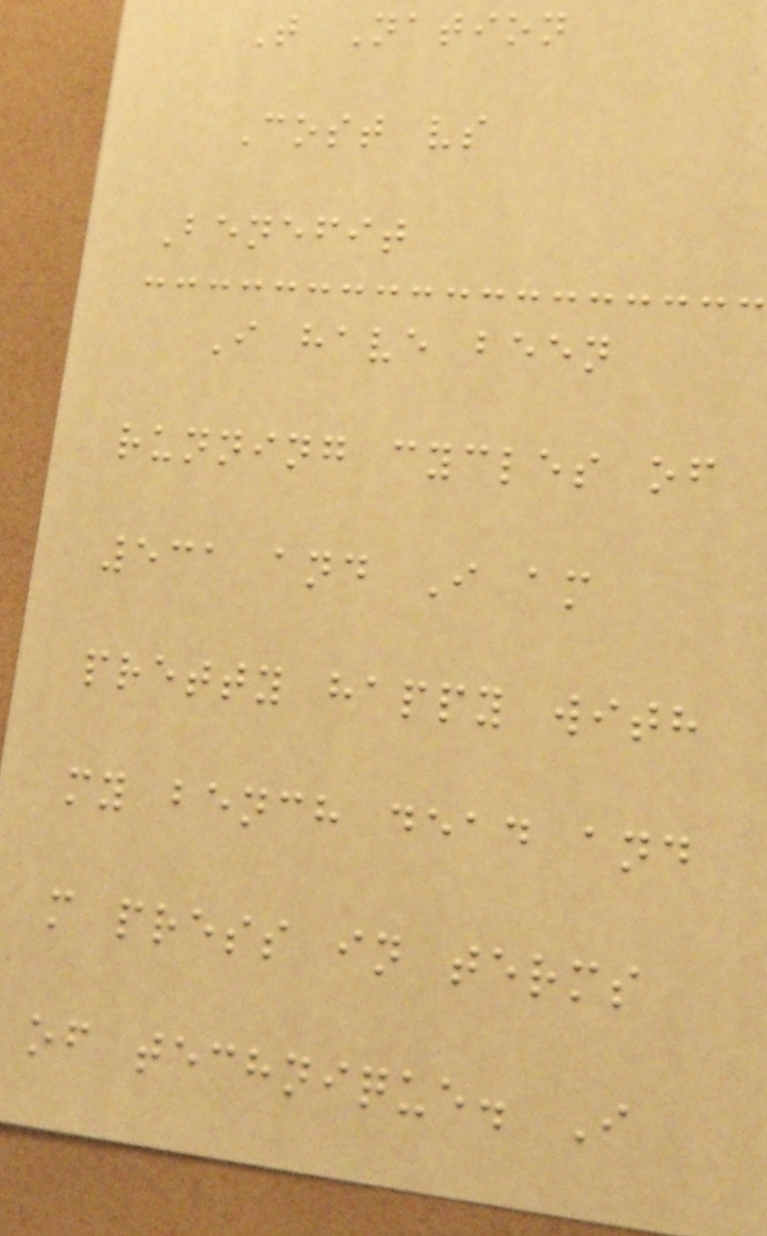T Nation
Cost vs
Benefit
I have been
running cycles of
531 and I am
pretty happy with
my bench dead and
m press in terms
of technique. I
